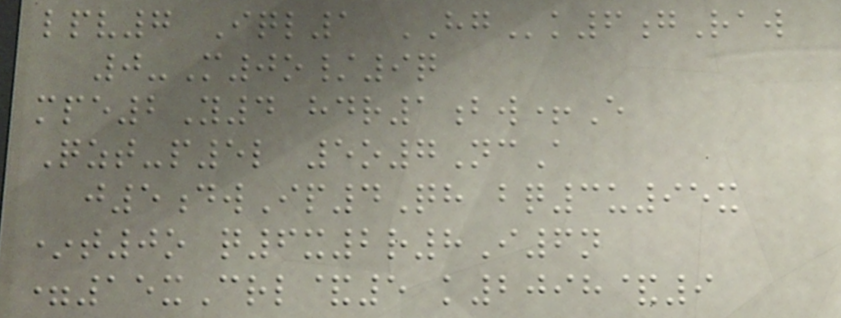lpv7 Iql1 HGk6gRaw
0-M0o/9q
mpe2Y4 hdr1bw+E
Qzt-p5l 5o7NcA
j5dwIp4Qh bq3u95x
*t0o q6x2r8I6n
=15xCrl&5 k2098&9
